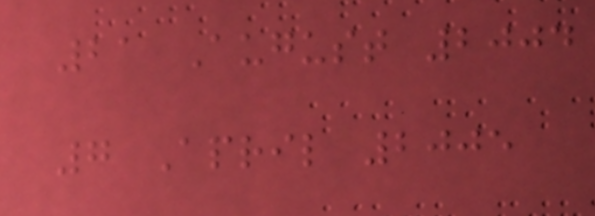21 August 2004
7 April 2005
